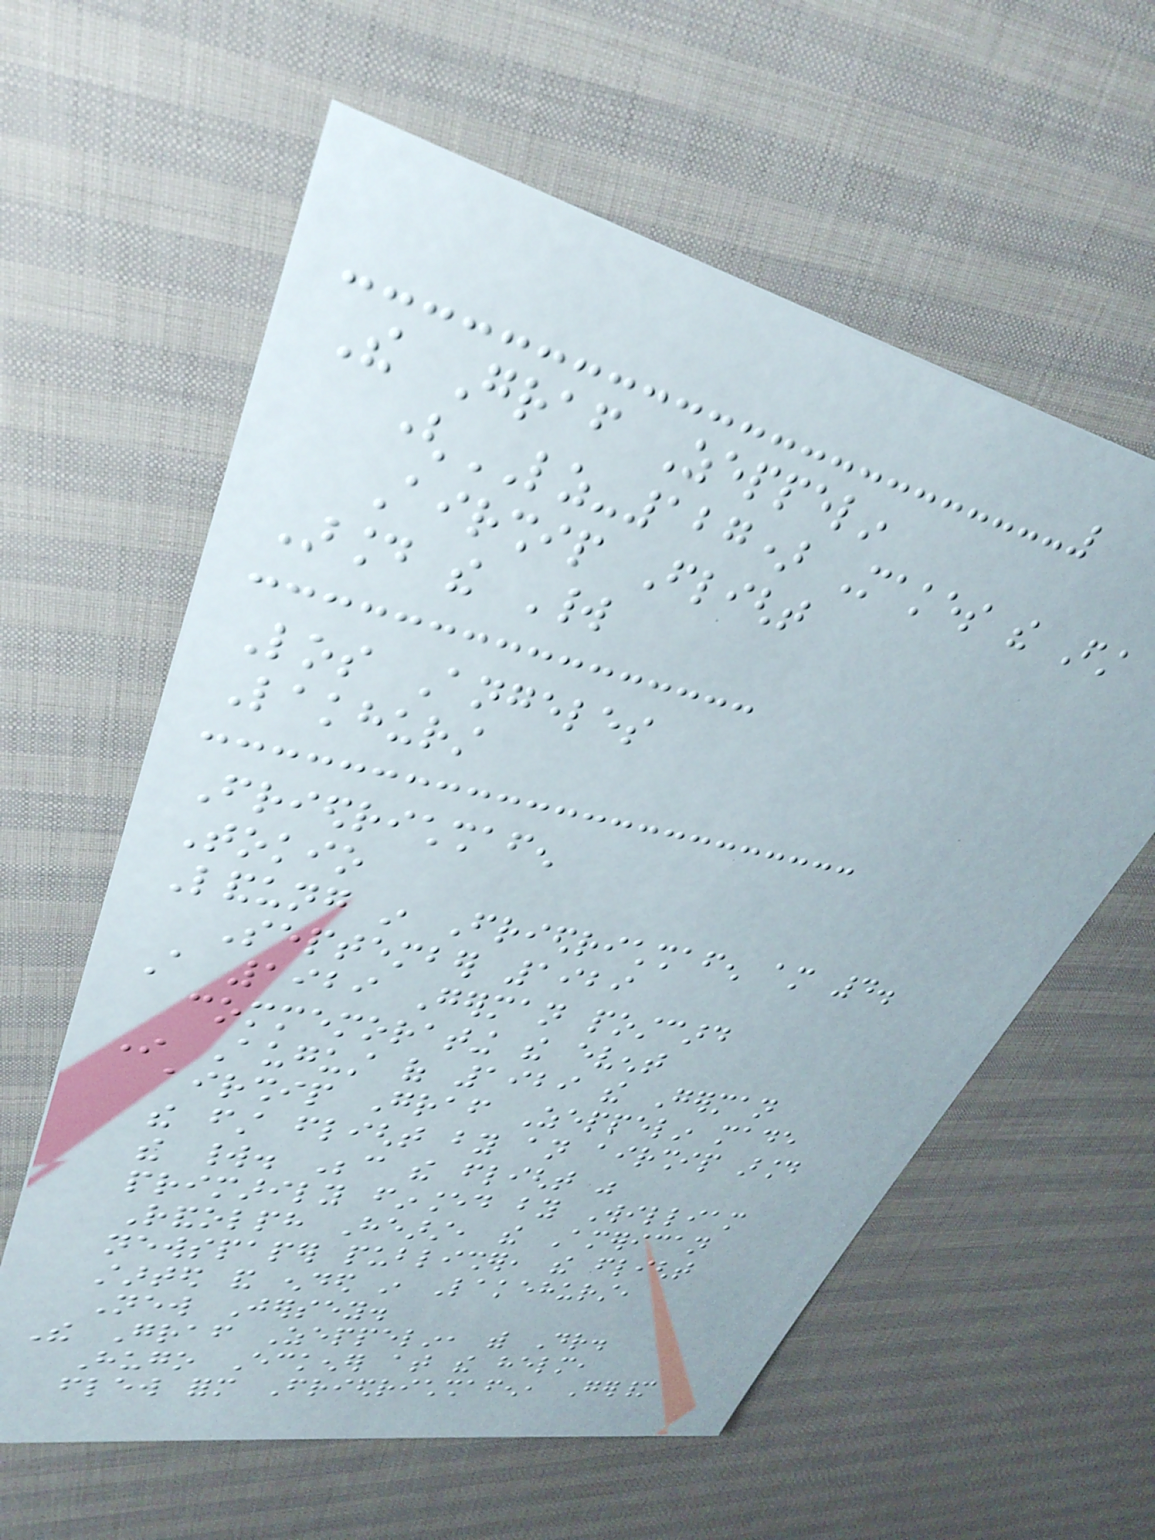The Graf Zeppelin
(LZ-127) Makes the First
Airship Flight
Around the World
Los Angeles
Lakhurst
Friedrichshafen
Tokio
Landung in Friedrichshafen am 4.
September 1929
A 1929 German postcard
commemorating the event
In August of 1929 the German
airship Graf Zeppelin made
the first flight by an airship around
the world. Because the flight was
primarily financed by William
Randolph Hearst, the American
newspaper publisher, the flight
started and ended in Lakehurst,
New Jersey.
The Graf Zeppelin, with Dr.
Hugo Eckener at the helm,
flew form Friedrichshafen, Germany
